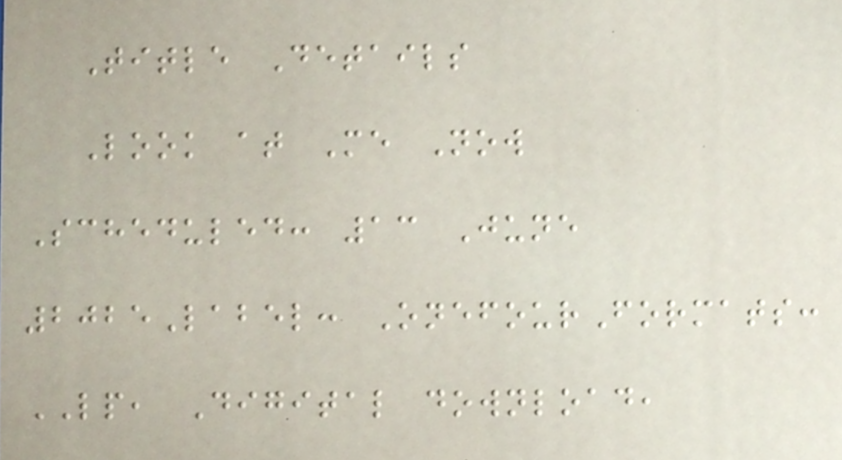Title Details
Look at Me Now
Scheduled: 13 June
2025Label: OnefourFormats:
LP, Digital download,
